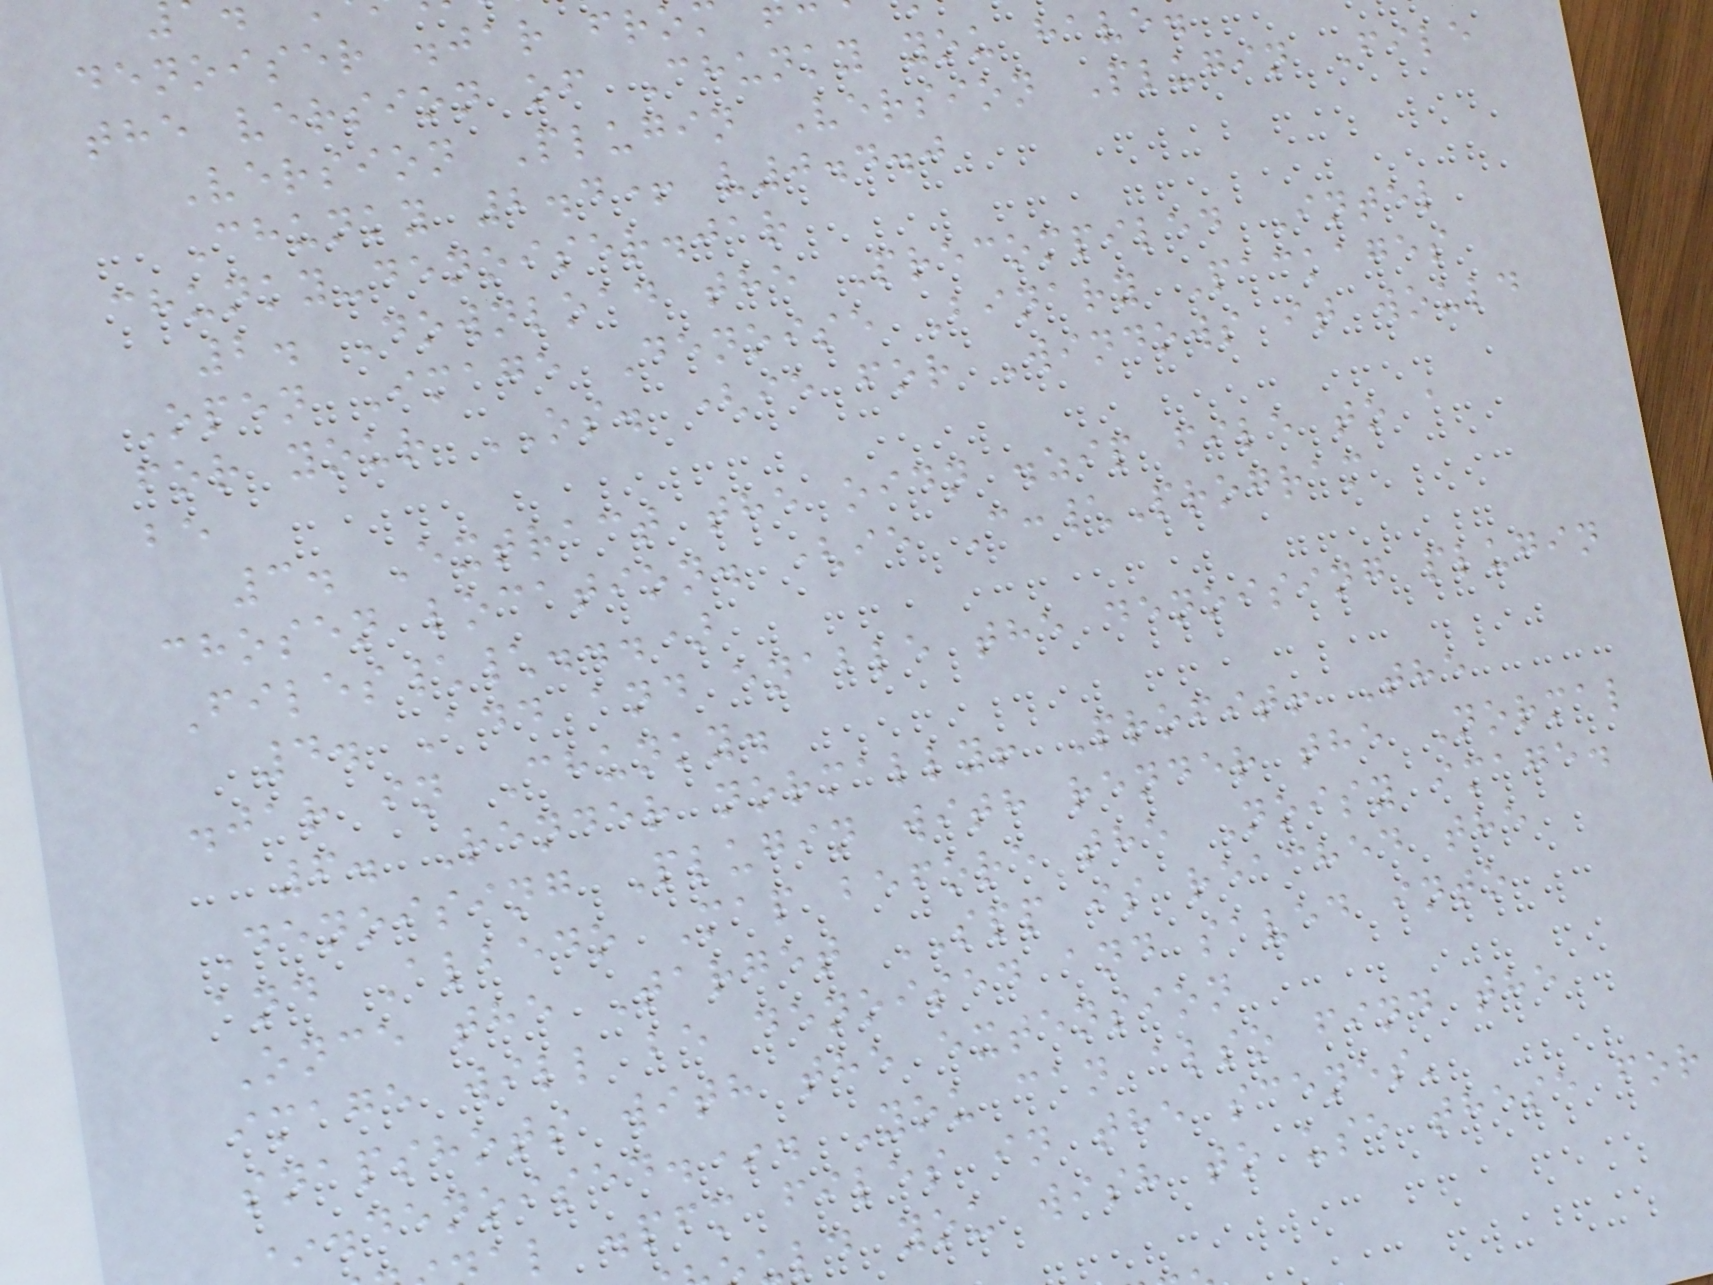denoiser .jar fro
the version of Chunky you have.
Version Plugin Version Plugin File
Chunky 2.4+ v0.4.0
chunky-denoiser.jar
2. Download the Precompiled Intel
Open Image Denoise Binary Packages
for your OS. (ie for Windows it would
be
3. Extract the oidn .zip file to a
chosen location. (ie C:\Program
Files\\...)
4. Add and enable the denoising plugin
.jar in Chunky.
6. Render normally! Profit! The
Denoising Plugin with render the Normal
and Albedo Map before the Noisy image.
Once the Target SPP is reached the
image will be denoised and saved into
snapshots with the extension
*.denoised.*. You can also find the
l .pfm files in the scenes'
ld you wish to use these for
